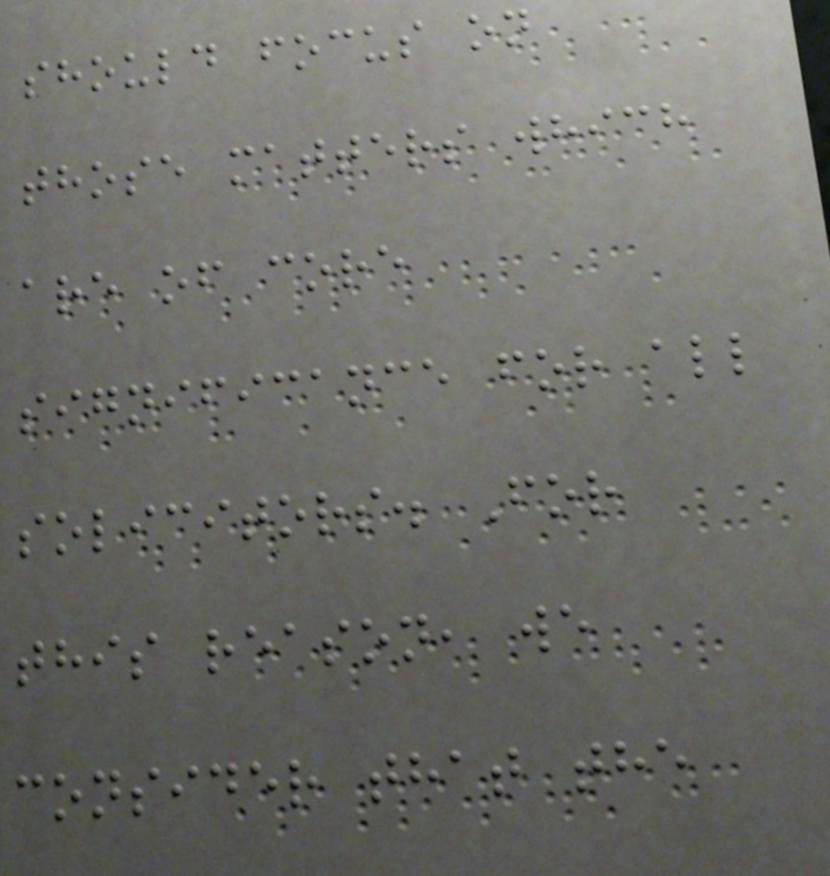should focus on
those matters which
are of core
significance for all
solicitors. For
this reason, we
consider that the
